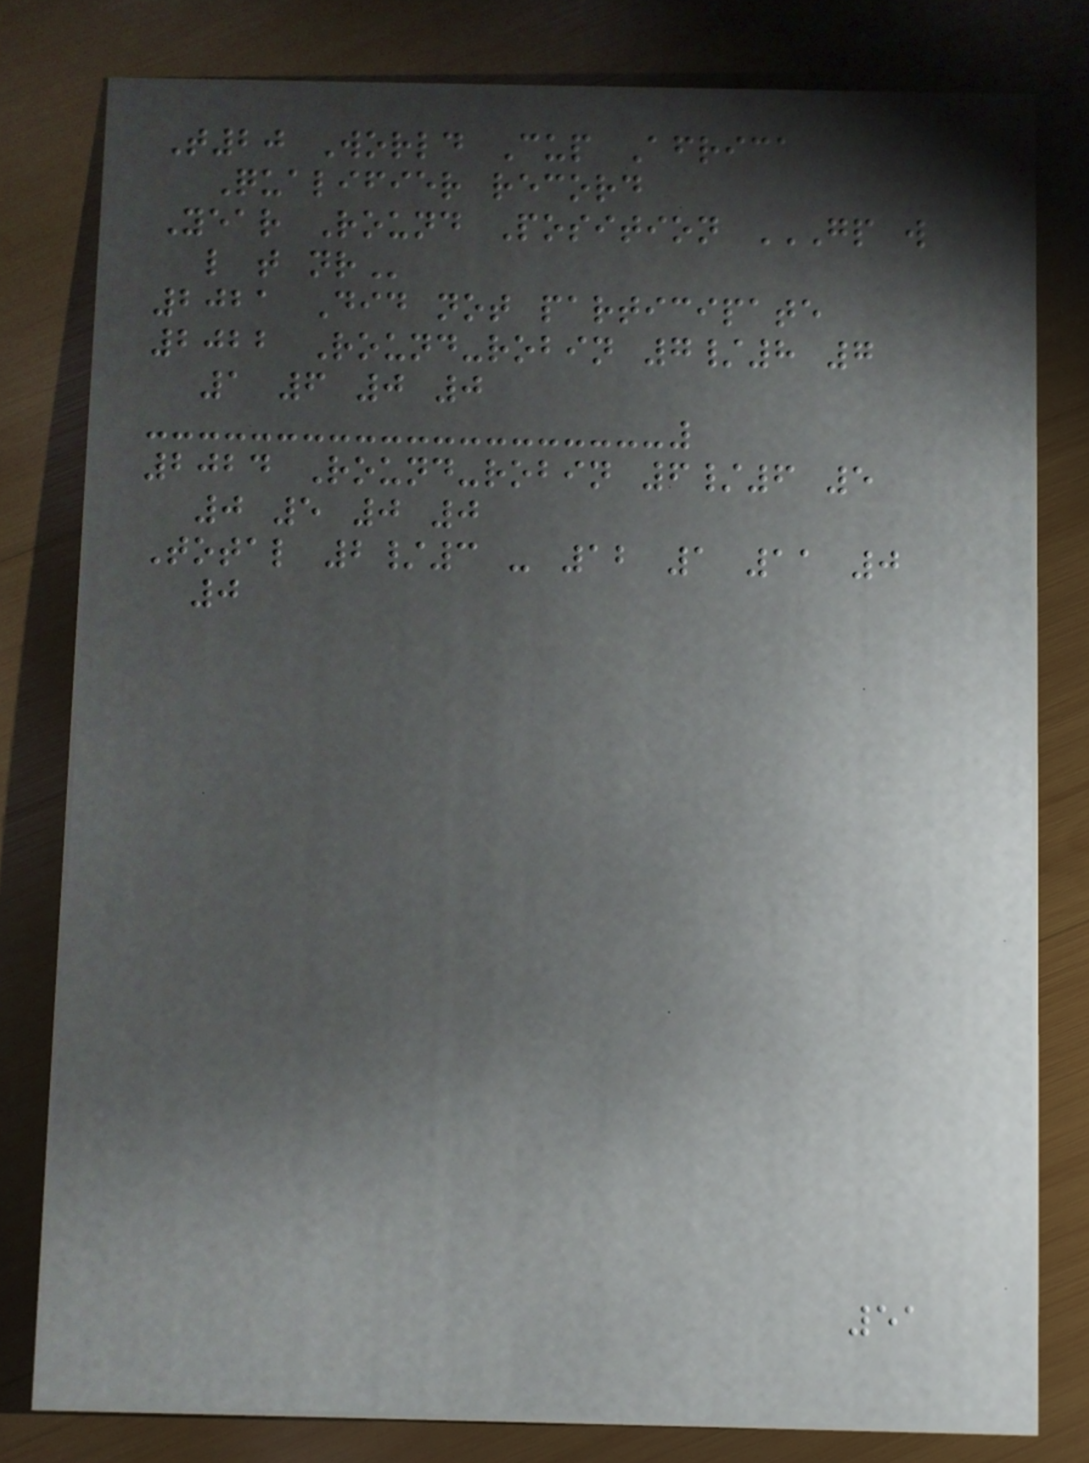T20 World Cup Africa
Qualifier record
Year Round Position GP W
L T NR
2021 Did not participate
2022 Round-robin 7/8 7
1 6 0 0
2024 Round-robin 6/6 5
0 5 0 0
Total 2/3 - 12 1 11 0
0
51
